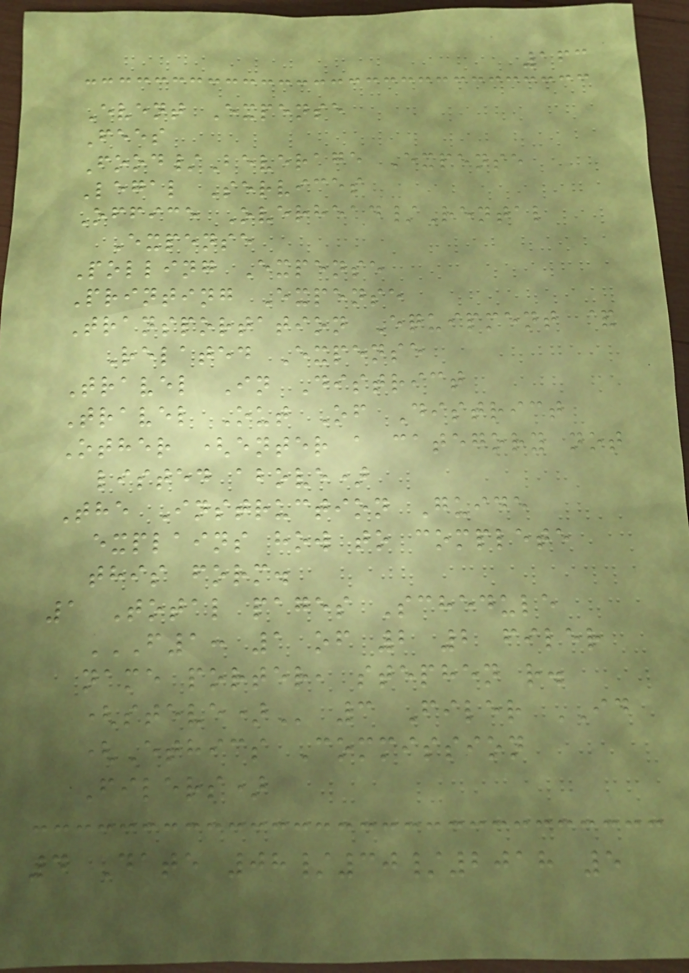163
Event Expense
Fees
Food/Beverage Expense
Legal Services
Office Overhead/Rental
Expense
Polling Expense
Printing Expense
Transportation Equipment &
Related Expense
Travel In District
Travel Out Of District
Other (enter a category not
listed above)
The Instruction Guide
explains how to complete
this form.
1 Total pages Schedule
F1: 1 OF 2 2 FILER
NAME PORTER, STEPHEN R.
(STEVE) 3 Filer ID
(Ethics Commission
Filers)
4 Date 08/30/2018 5
